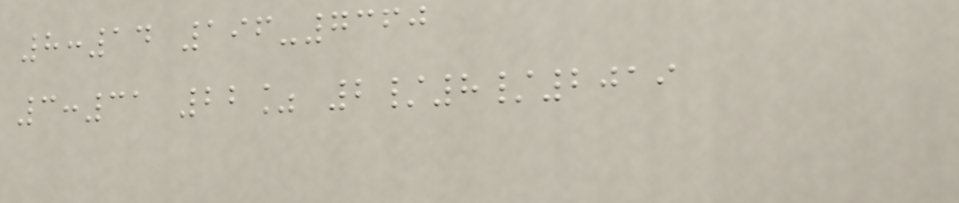8:14 196-7360
3:31 22% 2/8/2019
